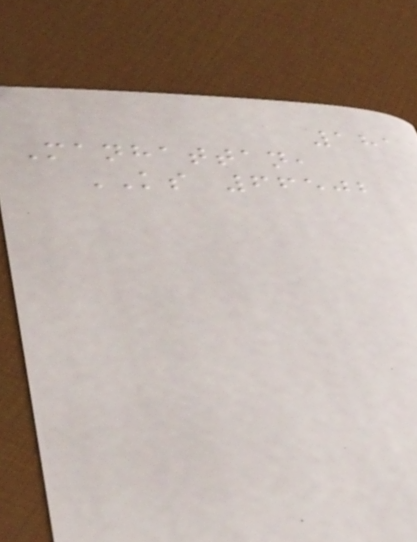181
Manhattan,
KS 66502
